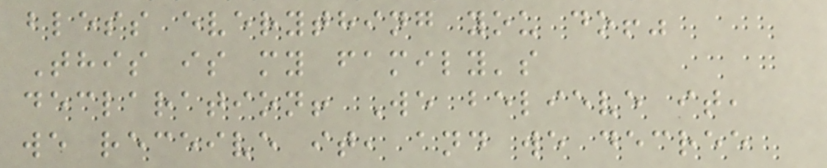bless everything you do!"
This is my family's
declaration! We believe it,
we receive it, and we decree
